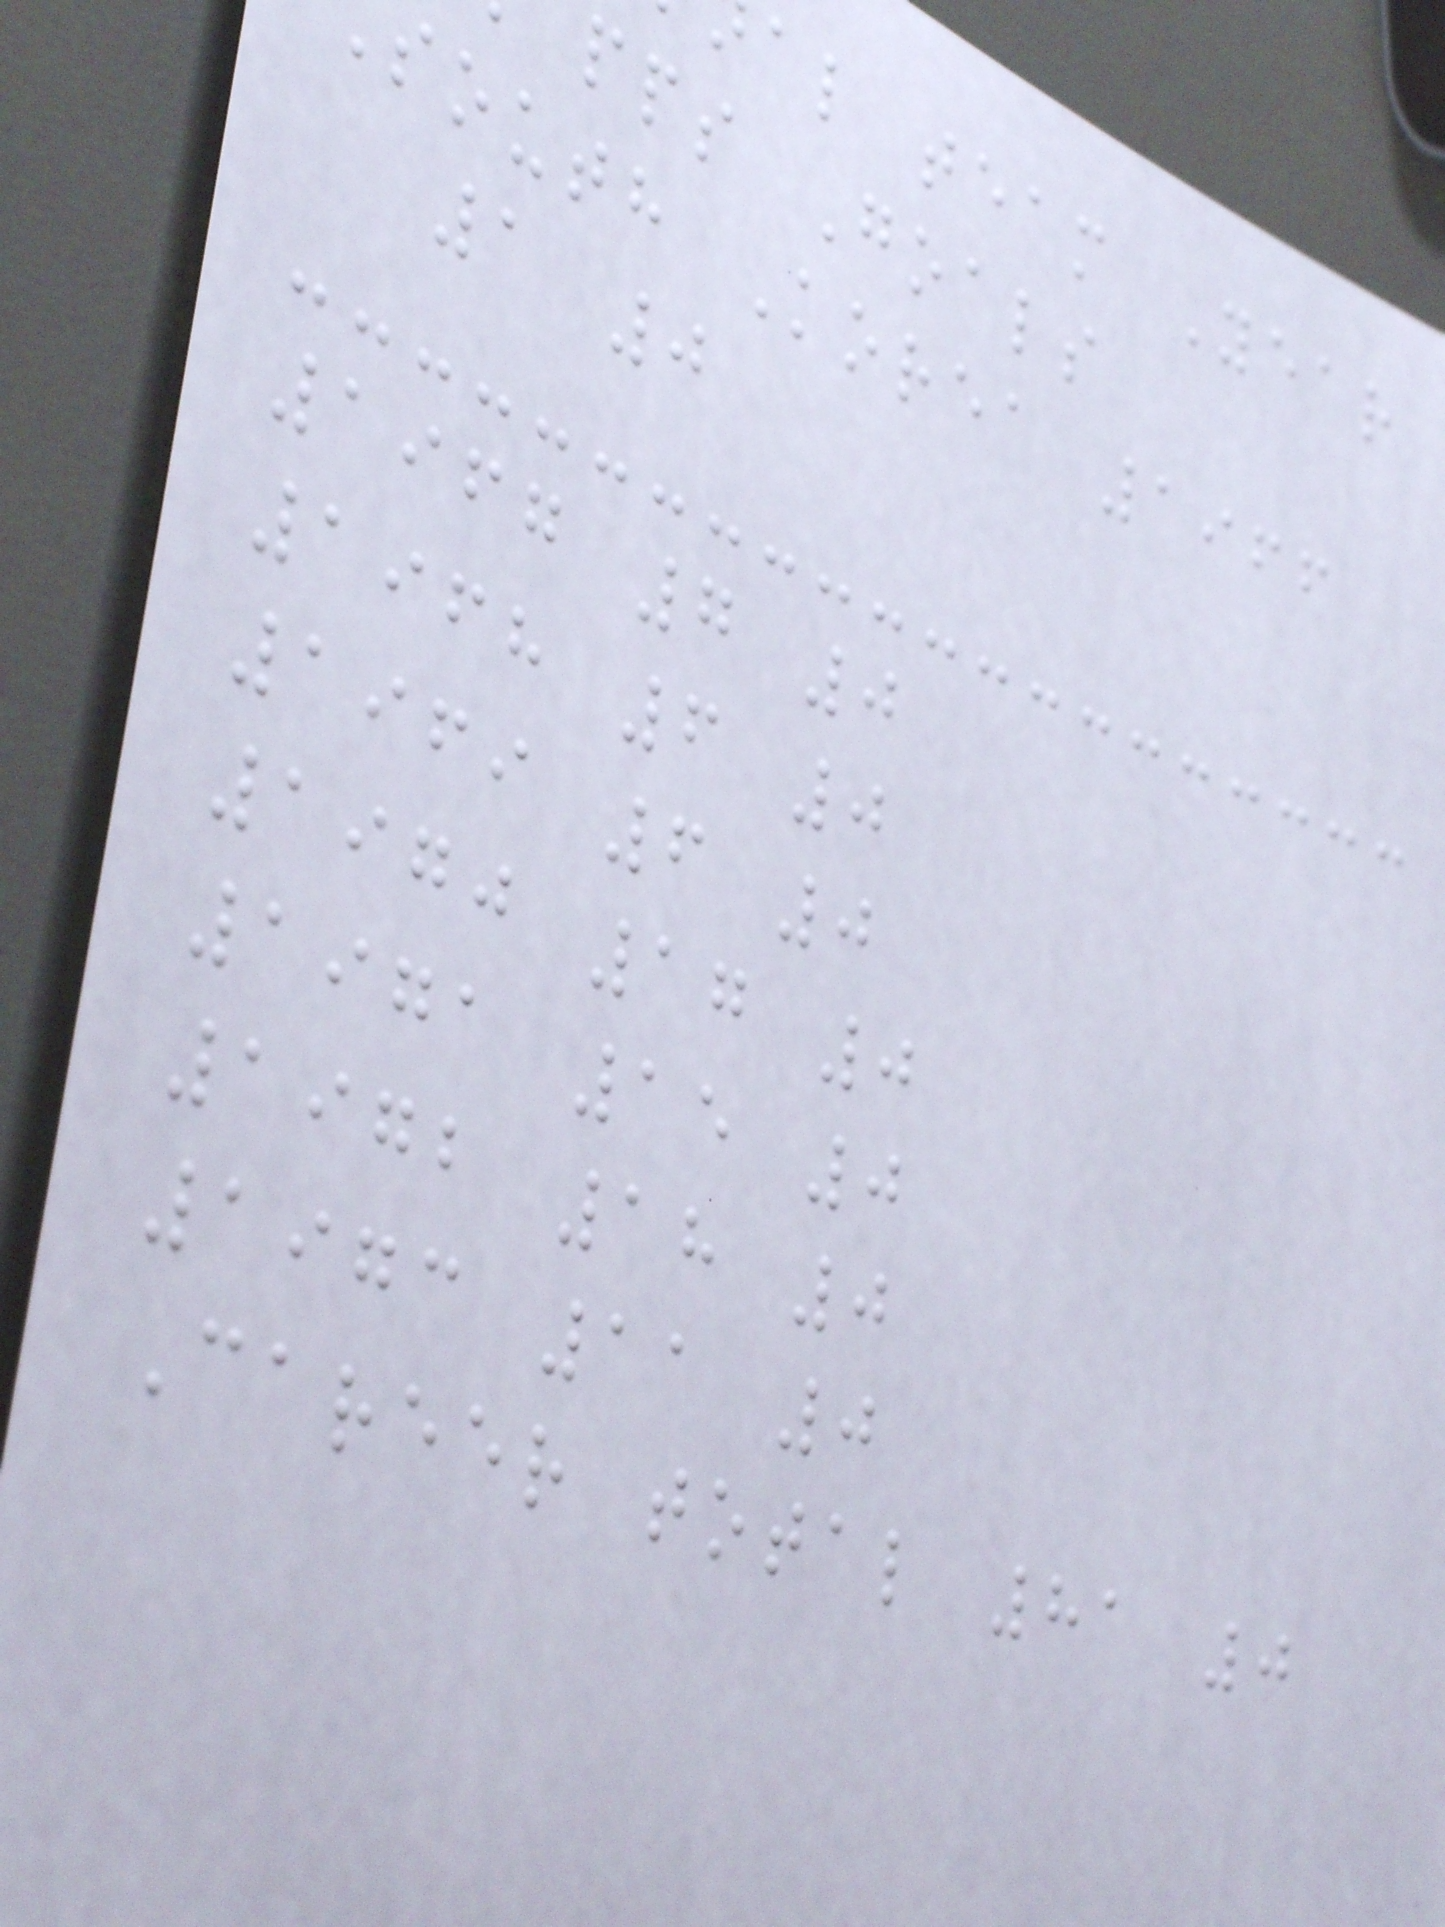al team Year
pps Goals
south Korea 1966
1 0
1967 7 0
1968 6 0
1969 6 0
1970 17 0
1971 15 0
1972 18 0
1973 11 0
Career total 81 0
